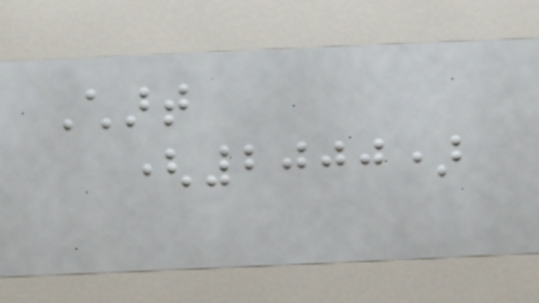Chart
(2000)
